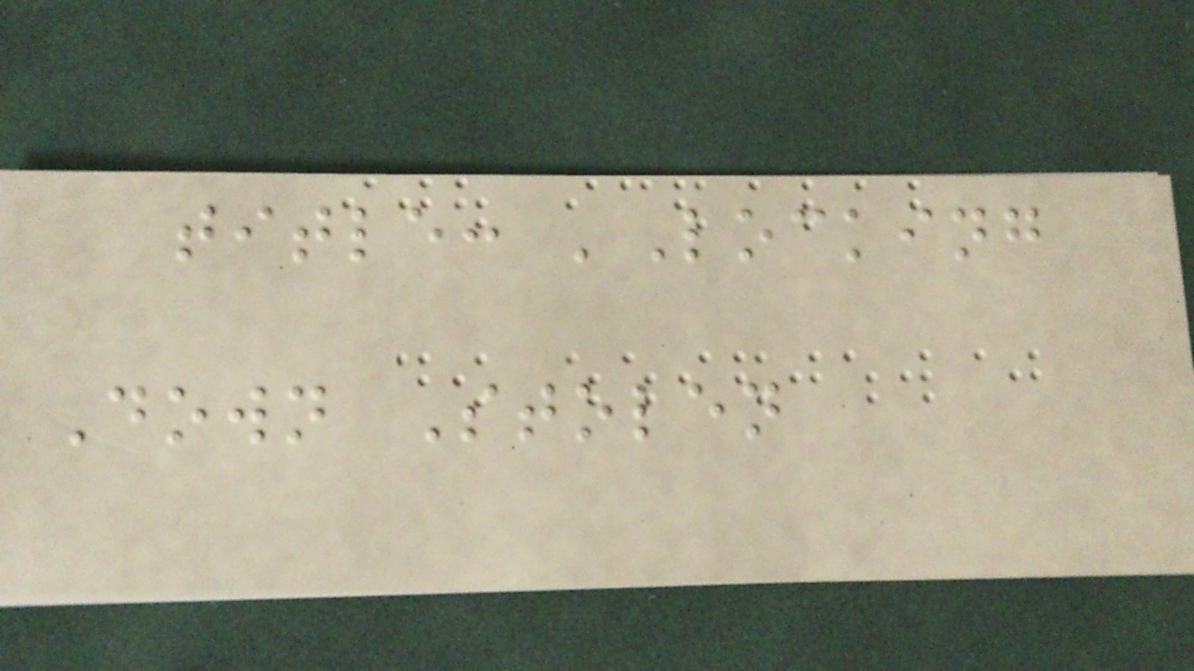title: 'Locking
Down Stolen
